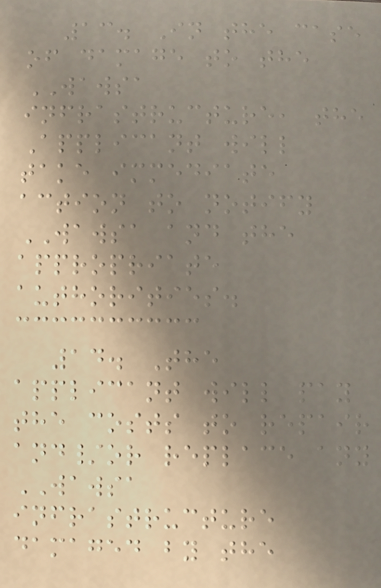13. In the case
of damage to the
WAWSA
infrastructure, the
Applicant will
take immediate
action to notify
WAWSA and the
appropriate
authorities.
14. The
applicant will pay
the costs to repair
and/or replace any
WAWSA
infrastructure
damaged by the
